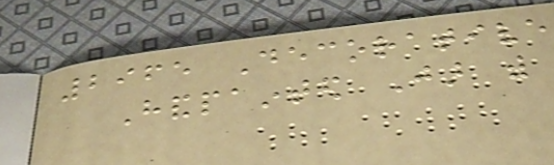2965 Decorative
Handpainted Jar with
